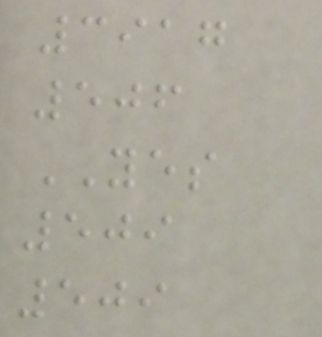3917
506
YES
509
509
